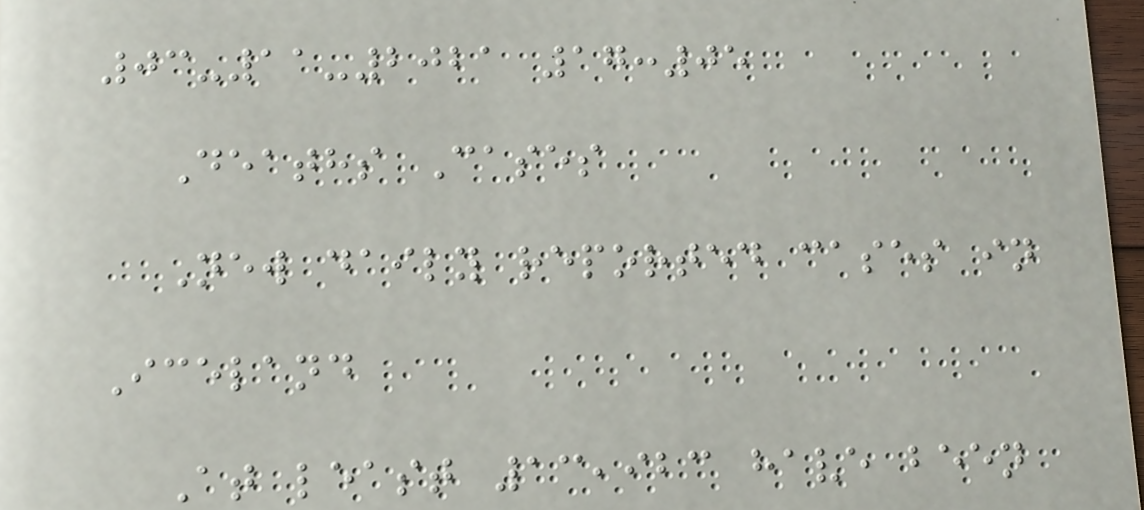03-11-2021 17:05
Deaths Cases
New daily reported cases in
Iceland
At least 13,923 have been
